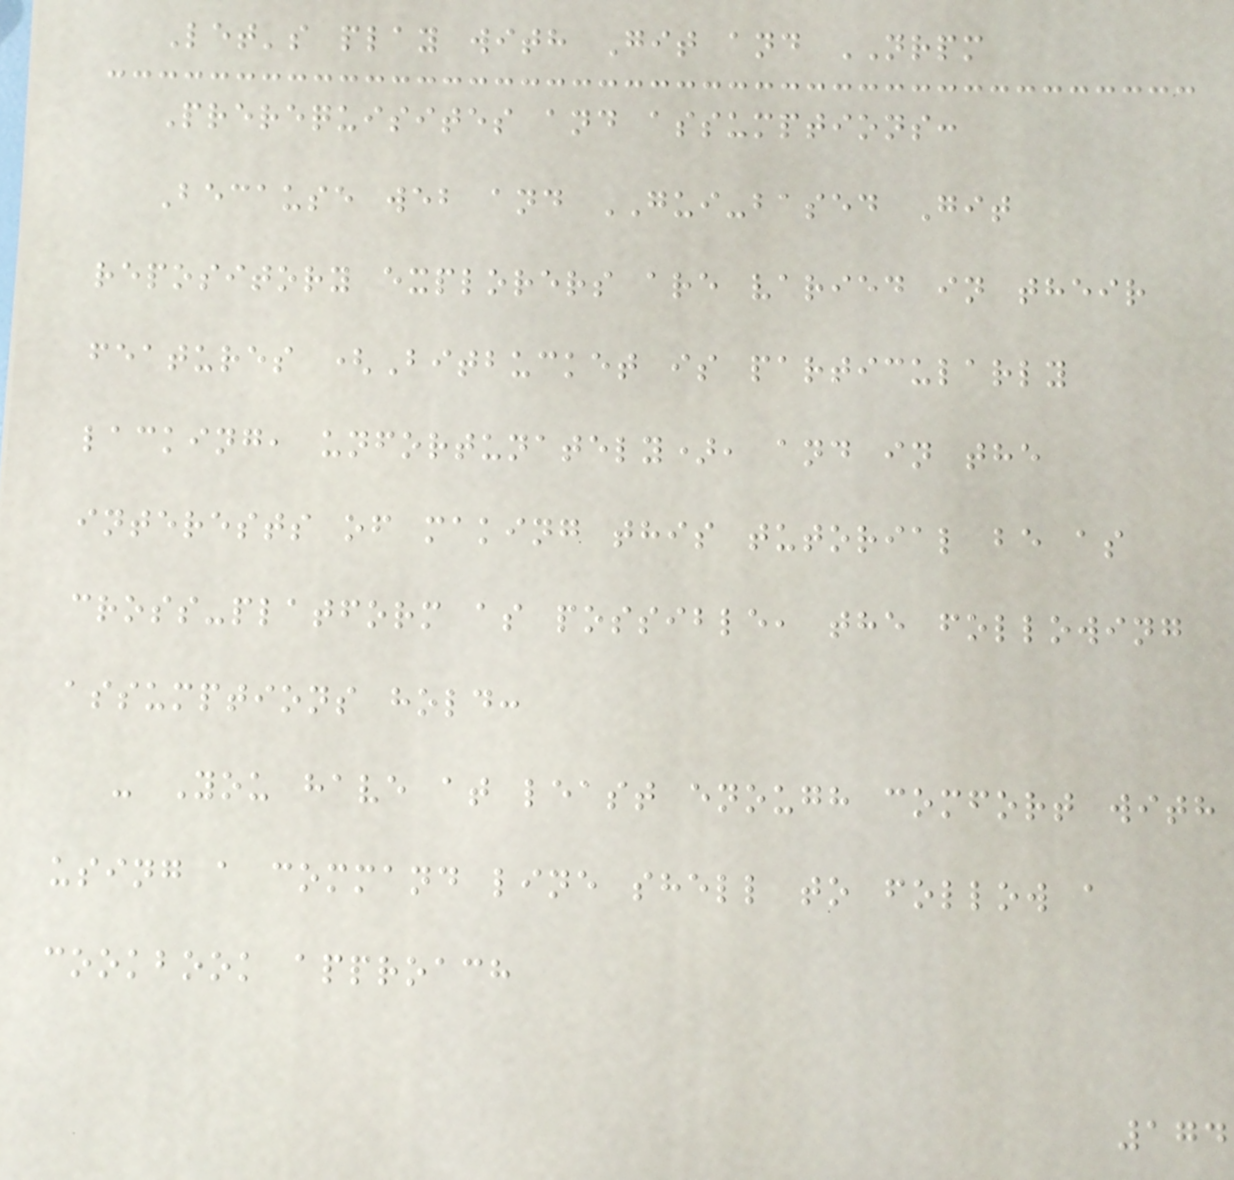Let's play with Git and NRPM
Prerequisites and assumptions:
Because web and GUI-based Git
repository explorers are varied in their
features (Bitbucket is particularly
lacking, unfortunately), and in the
interests of making this tutorial be as
cross-platform as possible, the following
assumptions hold:
- You have at least enough comfort with
using a command line shell to follow a
cookbook approach
174
